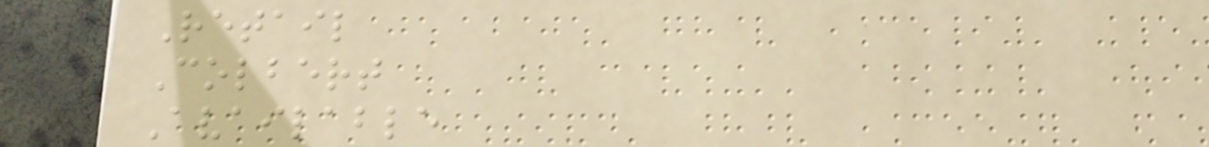Retail
Colbert
Available
